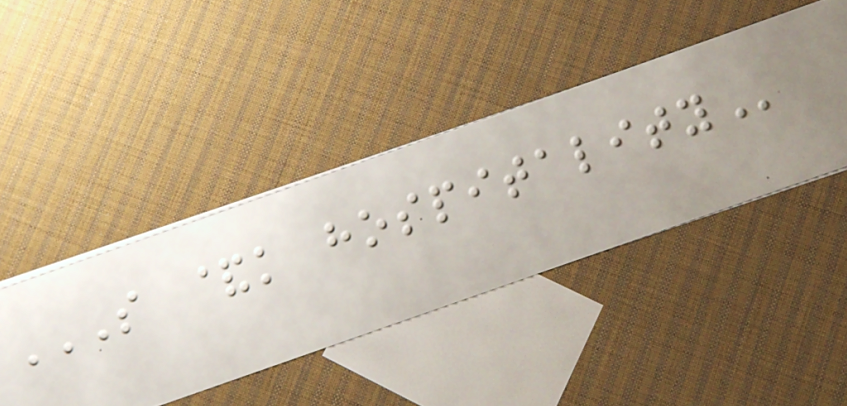S &K HOSPITALITY
